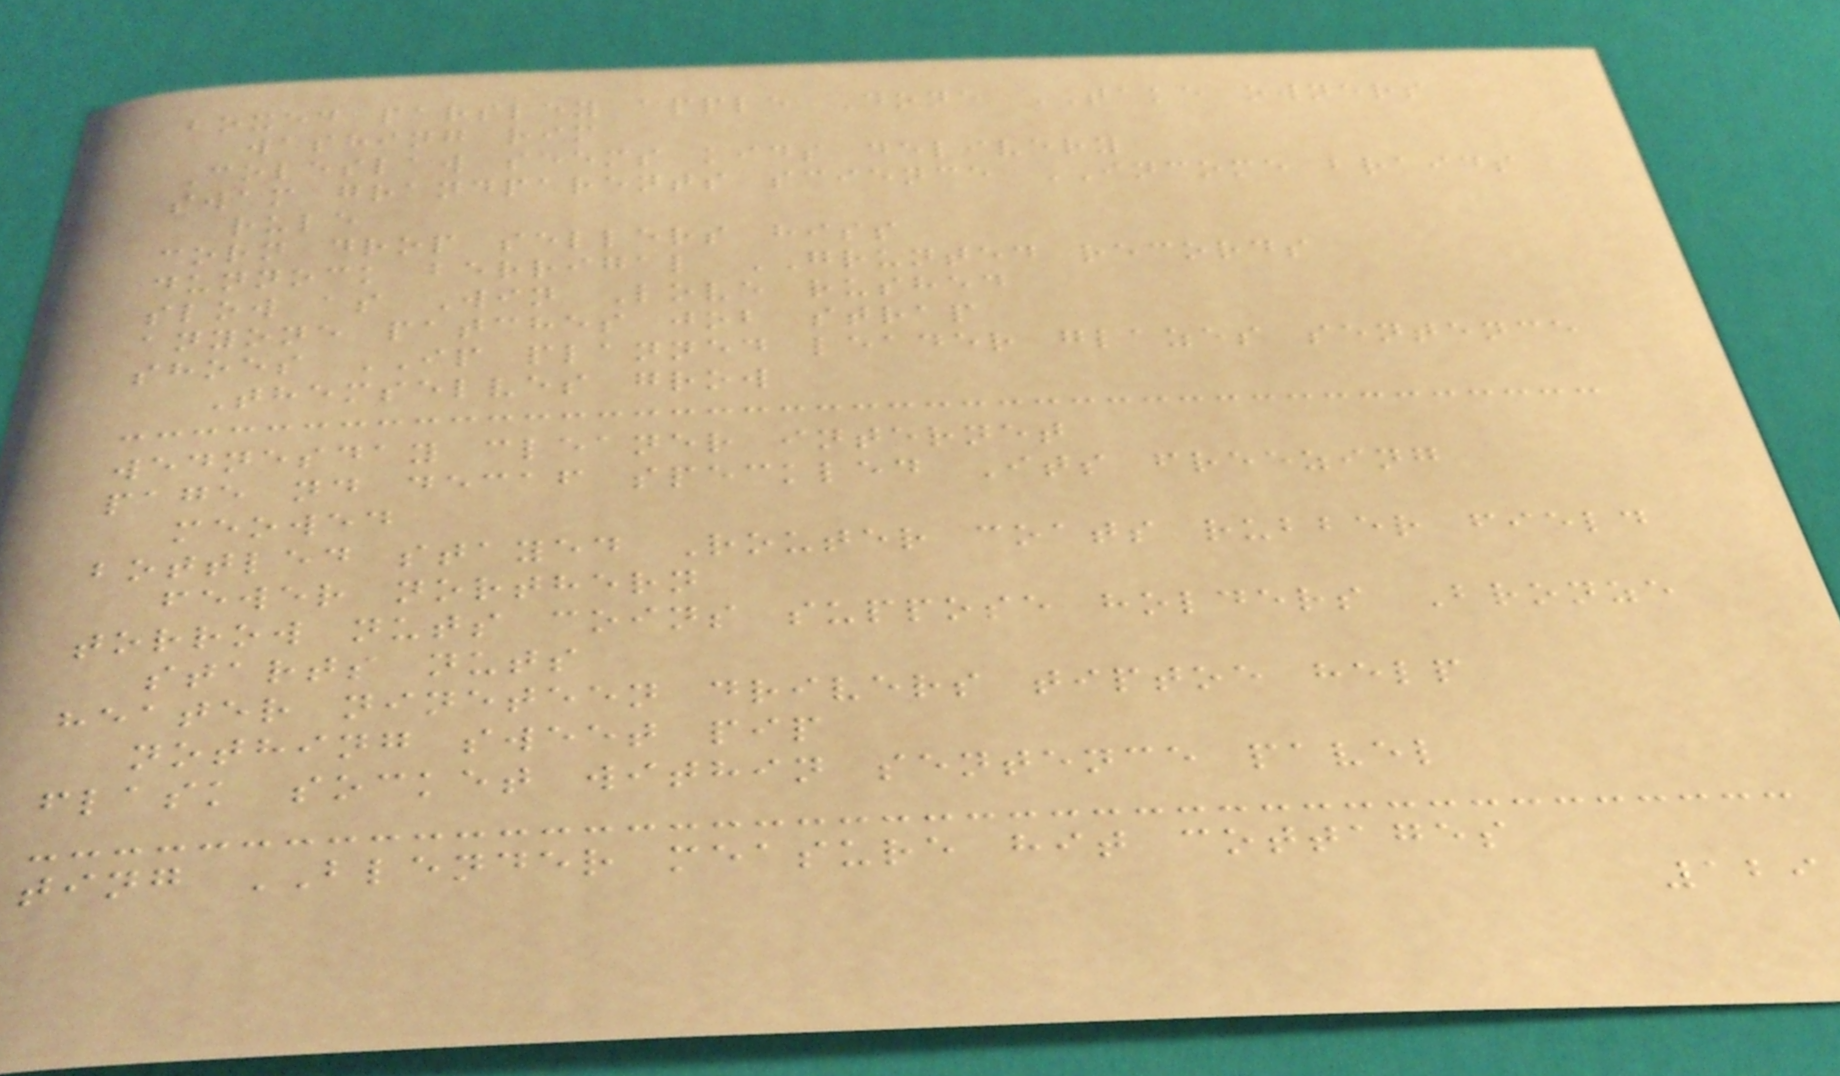boxed parsley apple Done TAKE owners
washing rim
Coleslaw seems kids delivery
swam grandparents science INCOME braids
rule
corn drop sellers hiss
dunnock berrigal GRUNTED records
slow as Win Love rushed
anyone patches job strap
shoes IP planned leader glazes sentence
Themselves grow
wednesday cleaner internet
page nd decaf speckled Its freezing
meowed
bottled stayed Router coats rubber field
fewer northern
torrow nuts coins suppose holders Bronze
starts nuts
heater nineteen drivers tiptoe help
nothing sweet pip
flask socket within sentence pavel
ting BLENDER measure hit cottages
129
